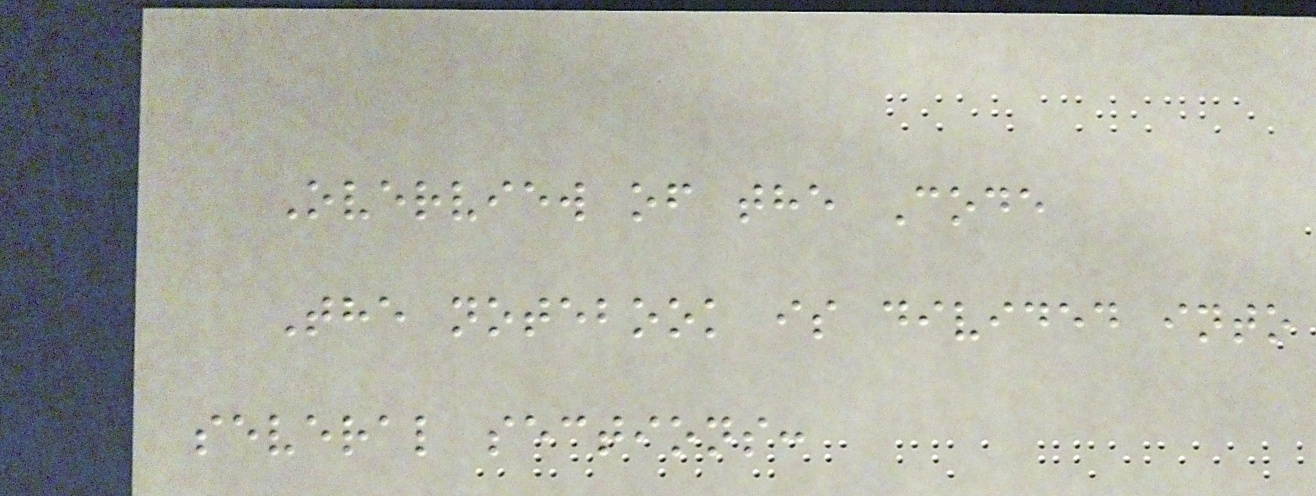Overview of the Code
The notebook is divided into
several sections:
